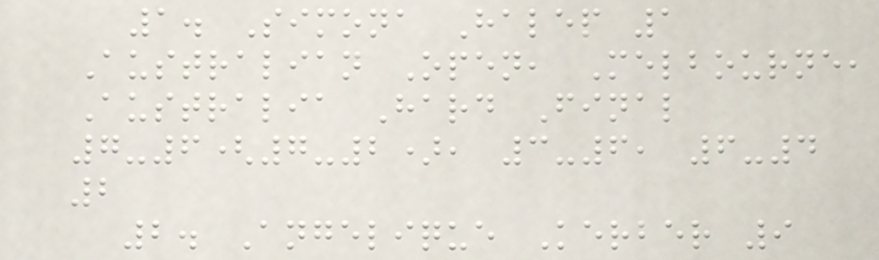1. Simona Halep 1
Australian Open, Melbourne,
Australia Hard Final
7-6(7-2), 3-6, 6-4
2
2. Angelique Kerber 9
